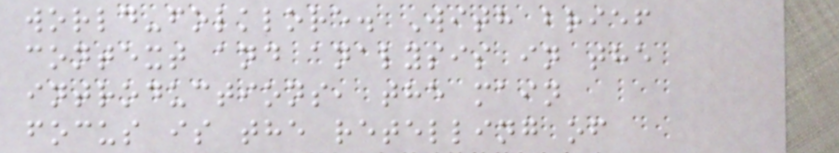world-folklore. With brief
context and analysis in the
introductions, the main
focus is the retelling of
